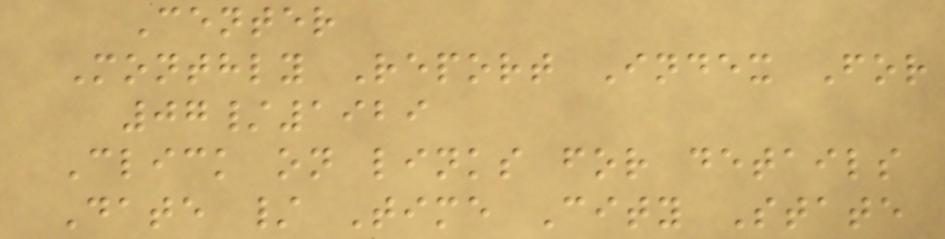Center
Monthly Report Index For
07/1929
Click on links for details
Date / Time City State
